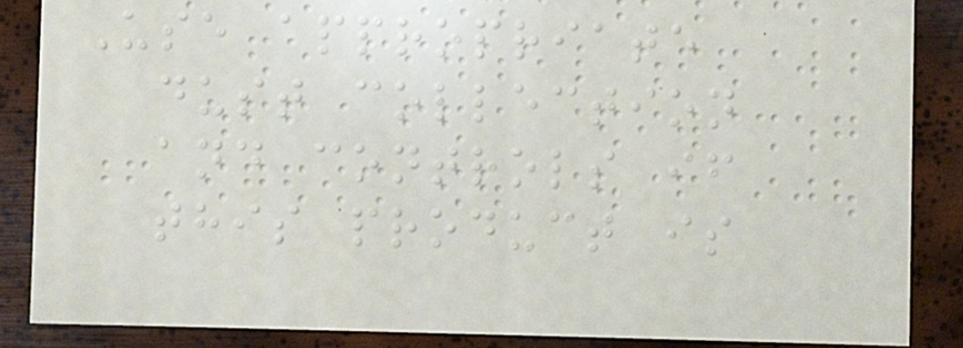Use appropriate
dust collection
and controls if
this product is
